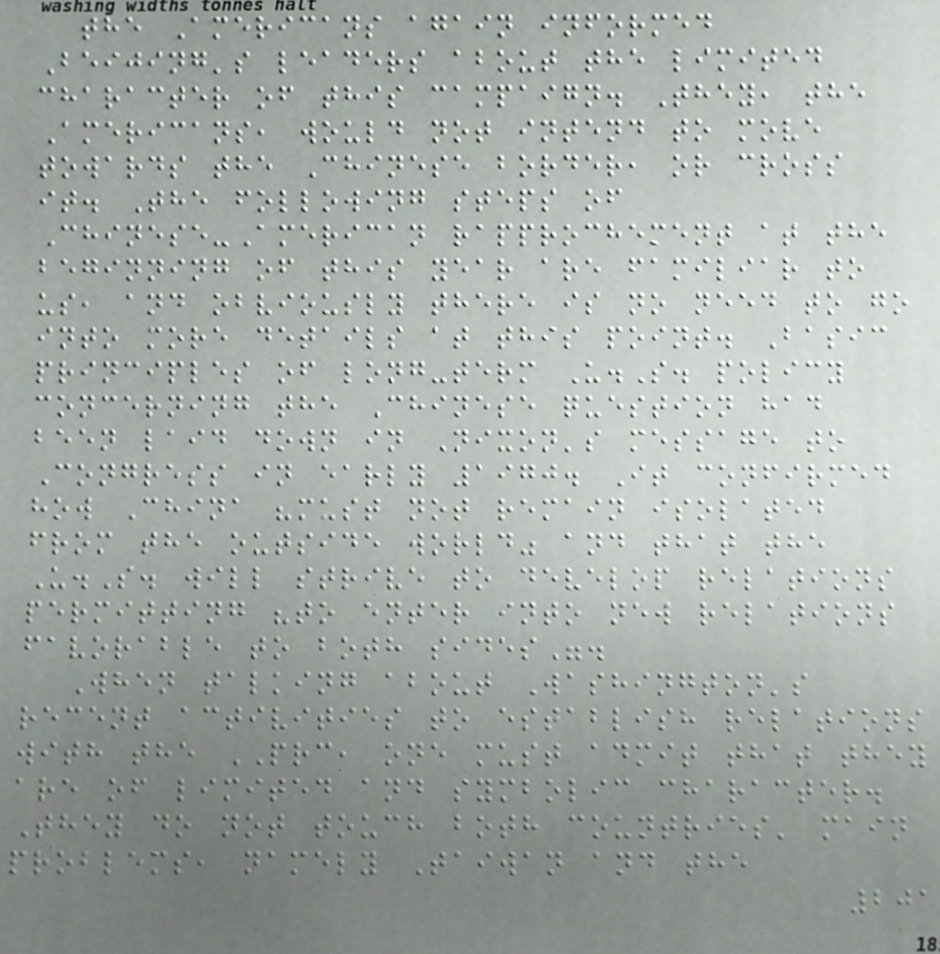the Americans again informed
Beijing's leaders about the limited
character of this campaign. They, the
Americans, would not intend to move
towards the Chinese border, or cross
it. The following steps of
Chinese-American rapprochement at the
beginning of this year are familiar to
us, and obviously there is no need to go
into more details at this point. Basic
principles of long-term U.S. policy
concerning the Chinese question had
been laid down in Nixon's message to
Congress in early 1970. It confirmed
how China "must not remain isolated
from the outside world" and that the
U.S. will strive to develop relations
permitting "to enter into new relations
favorable to both sides".
When talking about Washington's
recent activities to establish relations
with the PRC, one must admit that they
are of limited and symbolic character.
They do not touch both countries' main
problems, namely Taiwan and the
201
